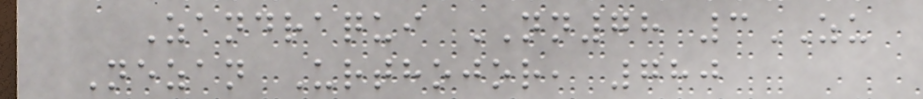Zandraqui NN78 3ZU
Nezan Urthojor, 780
